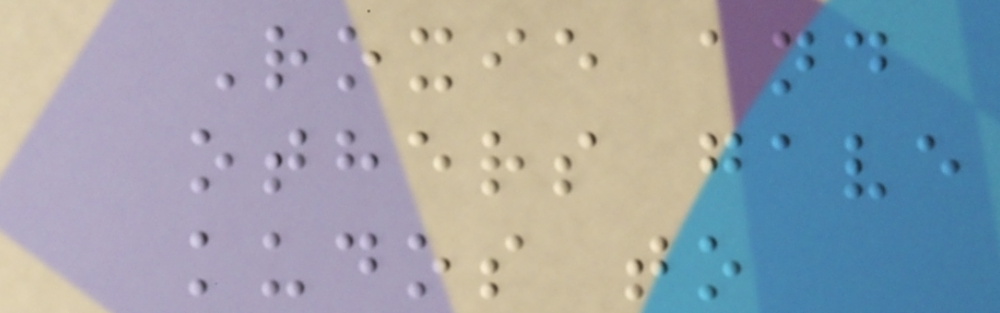Roxie and
others gave
kudos to
